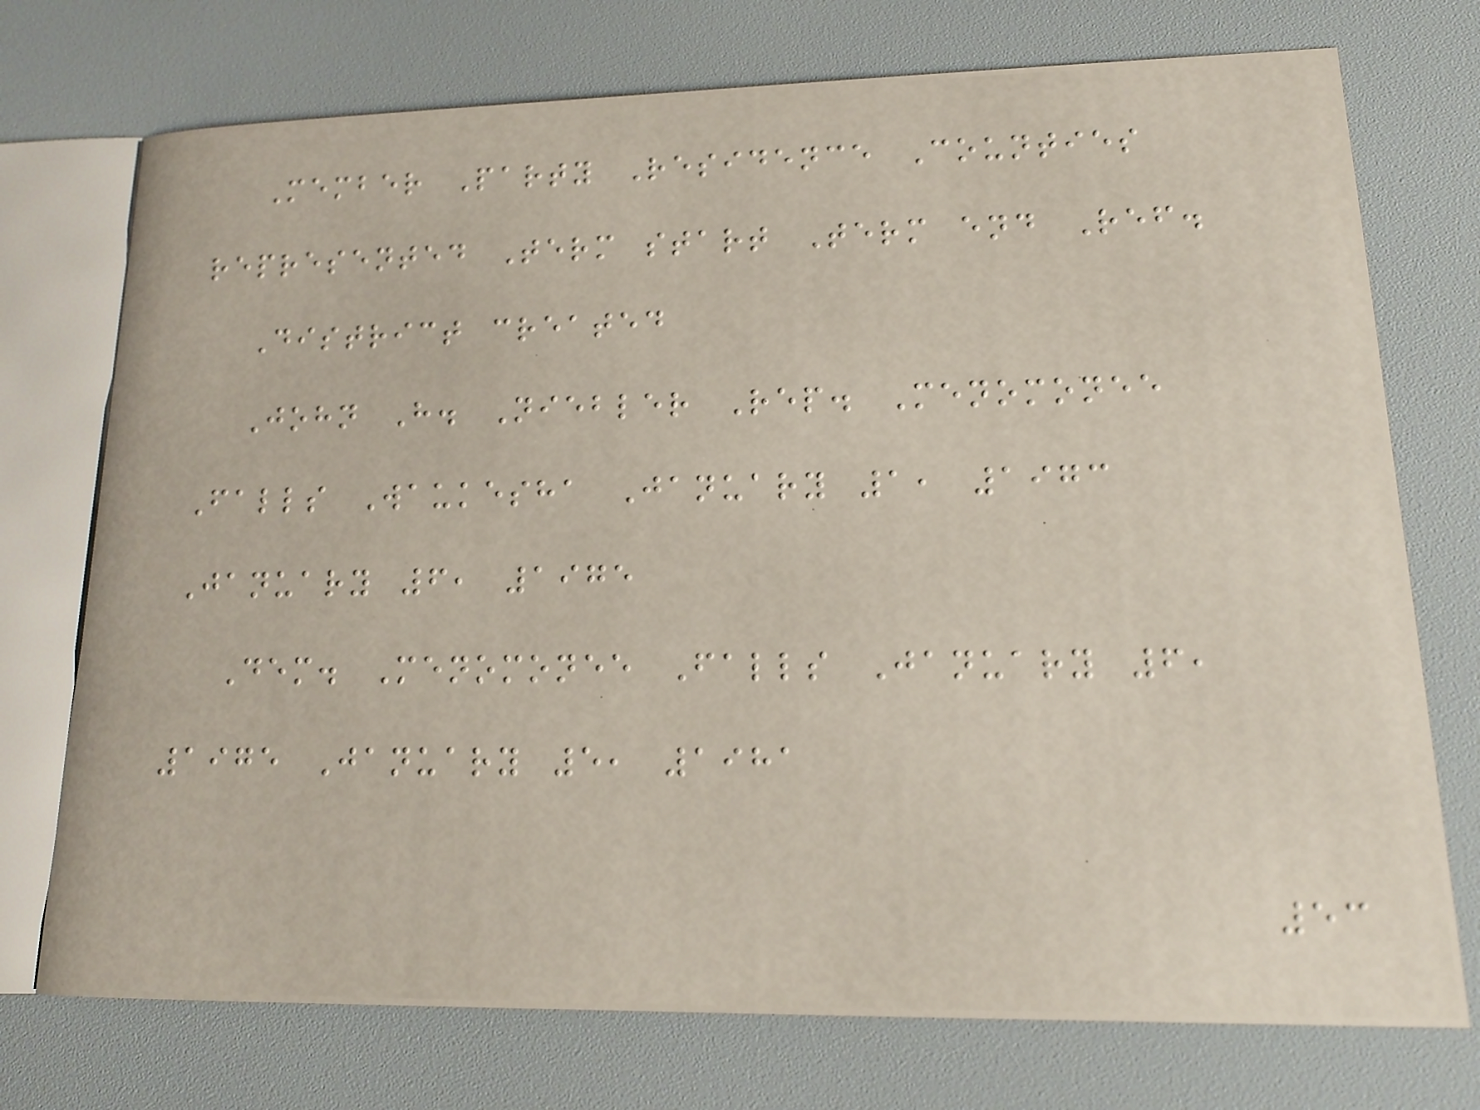Member Party Residence Counties
represented Term start Term end Ref.
District created
John H. Niebler Rep. Menomonee
Falls Waukesha January 1, 1973
January 6, 1975
Dem. Menomonee Falls January 6,
1975 January 5, 1981
53
